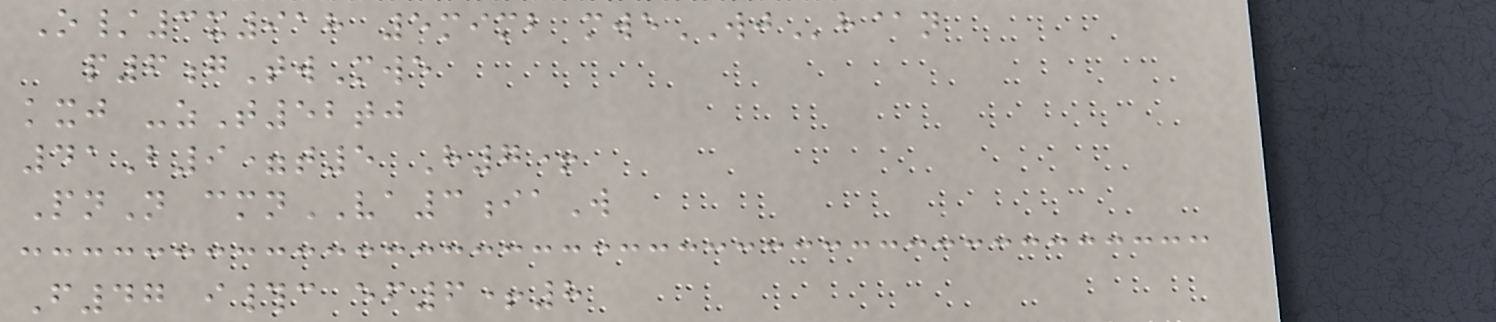O/3x918 5mimb mweWJh@n
p6gTwMwe
kxj -zT52tj
41B9=t5 H7+
PnN cmnVA3iaW
F47 i#c ef6+8
